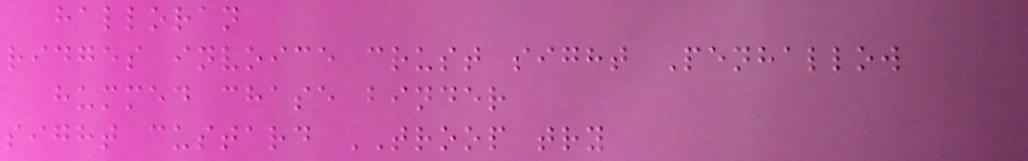halloran
ridges invoice crust sight Penhallow
hummed chase binder
sight custard TROOP try
